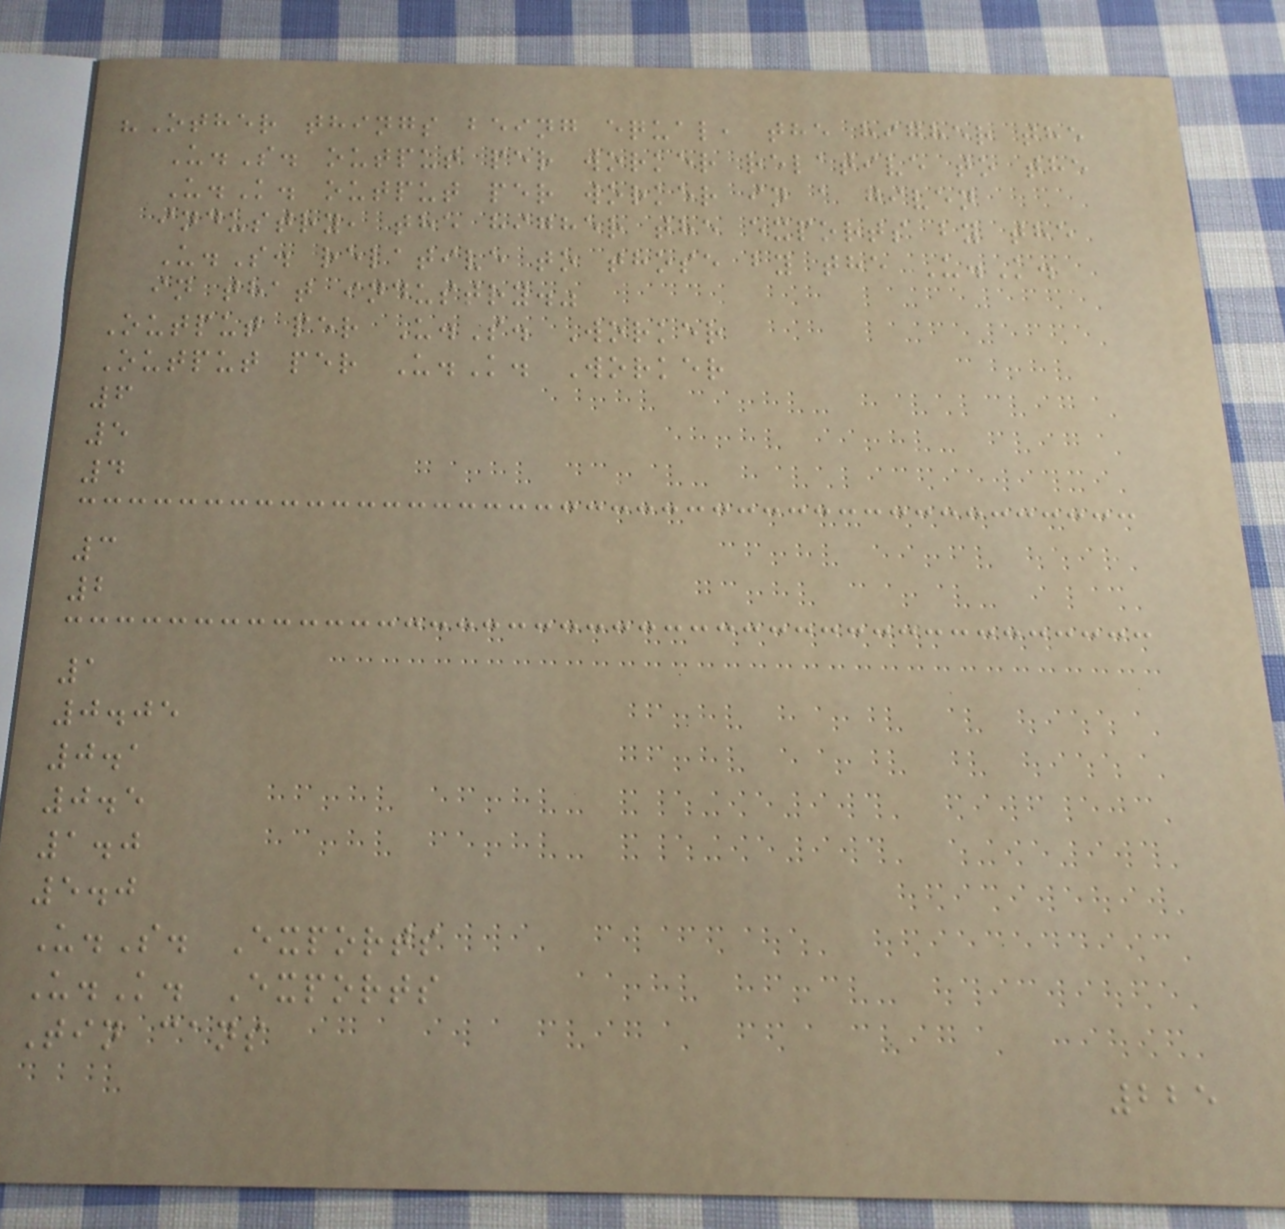"Other things being equal, the higher the
U.S. output per worker relative to the
U.K. output per worker in a given
industry, the higher the exports by the
U.S. relative to those by the U.K.
in that industry."
Output per U.S. Worker
Output per U.K. Worker
6
5
4
3
2
1
0.05
0.1
0.5
1.0
5.0
U.S. Exports
U.K. Exports
Tin cans
225
